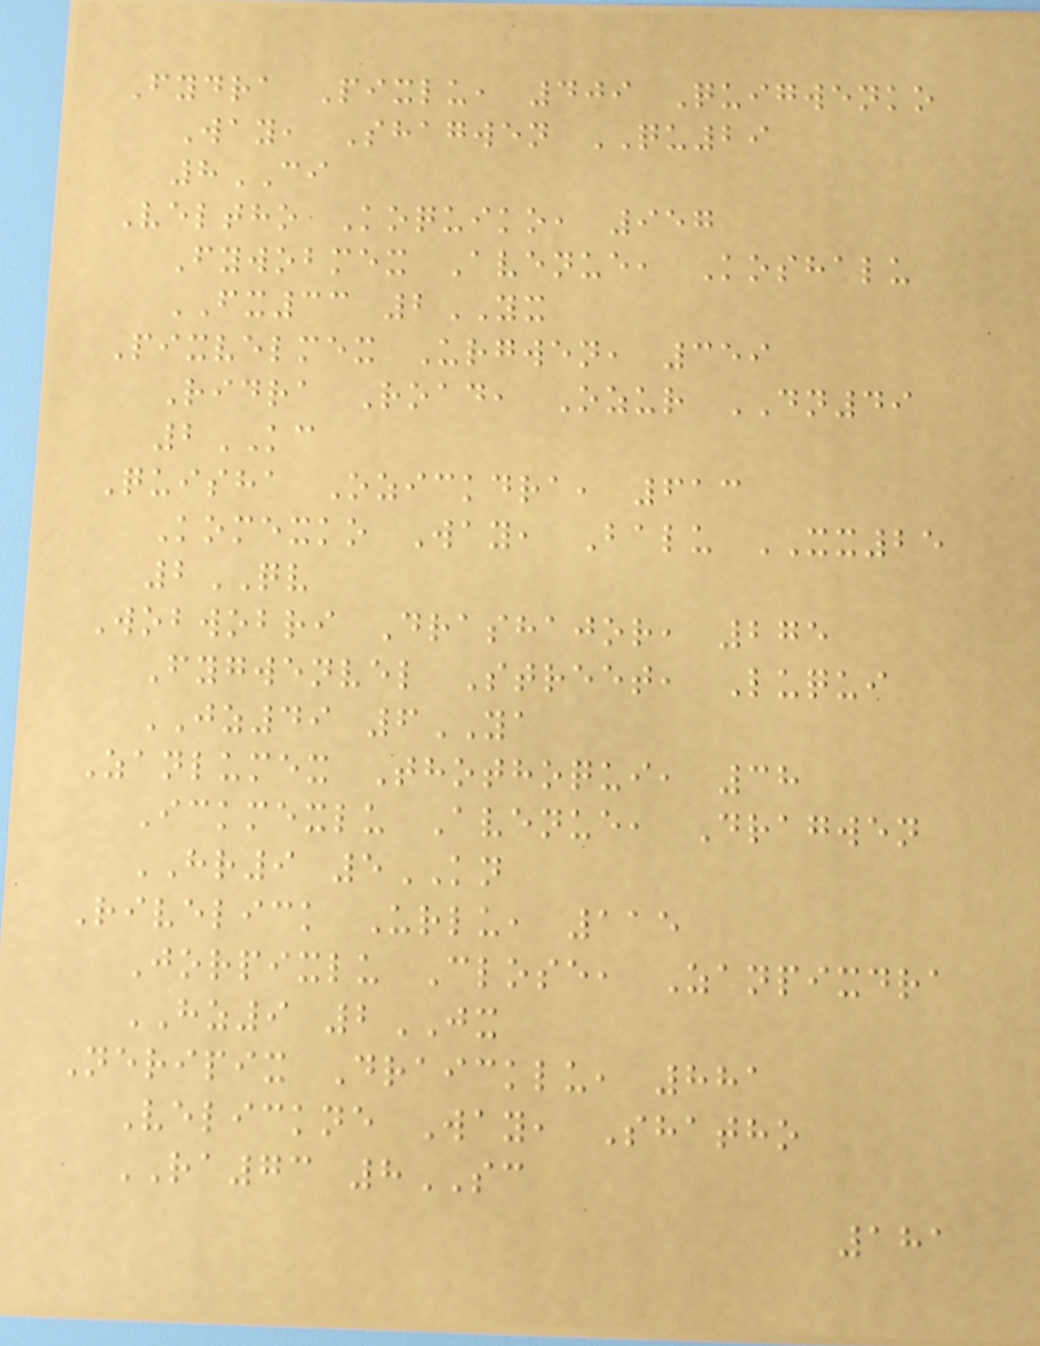Fydra Pixlu, 409 Quigwenko
Way, Shagwen QU29
8CI
Veltho Koquiko, 957
Fywobmex Avenue, Koshalu
FX33 2YX
Pixvelmex Urgwen, 359
Ridra Road, Ozur DN49
2KC
Quisha Ozickdra, 613
Komexko Way, Balu XX25
2QV
Wobwobri Drashajor, 275
Fygwenvel Street, Luqui
JZ49 6YA
Zanlumex Thothoqui, 38
Ickmexlu Avenue, Dragwen
HR9 5KN
Rivelick Urlu, 115
Jorpixlu Close, Zanpixdra
HZ9 2JX
Neripix Draicklu, 881
Velickne Way, Shatho
RA73 8SC
181
